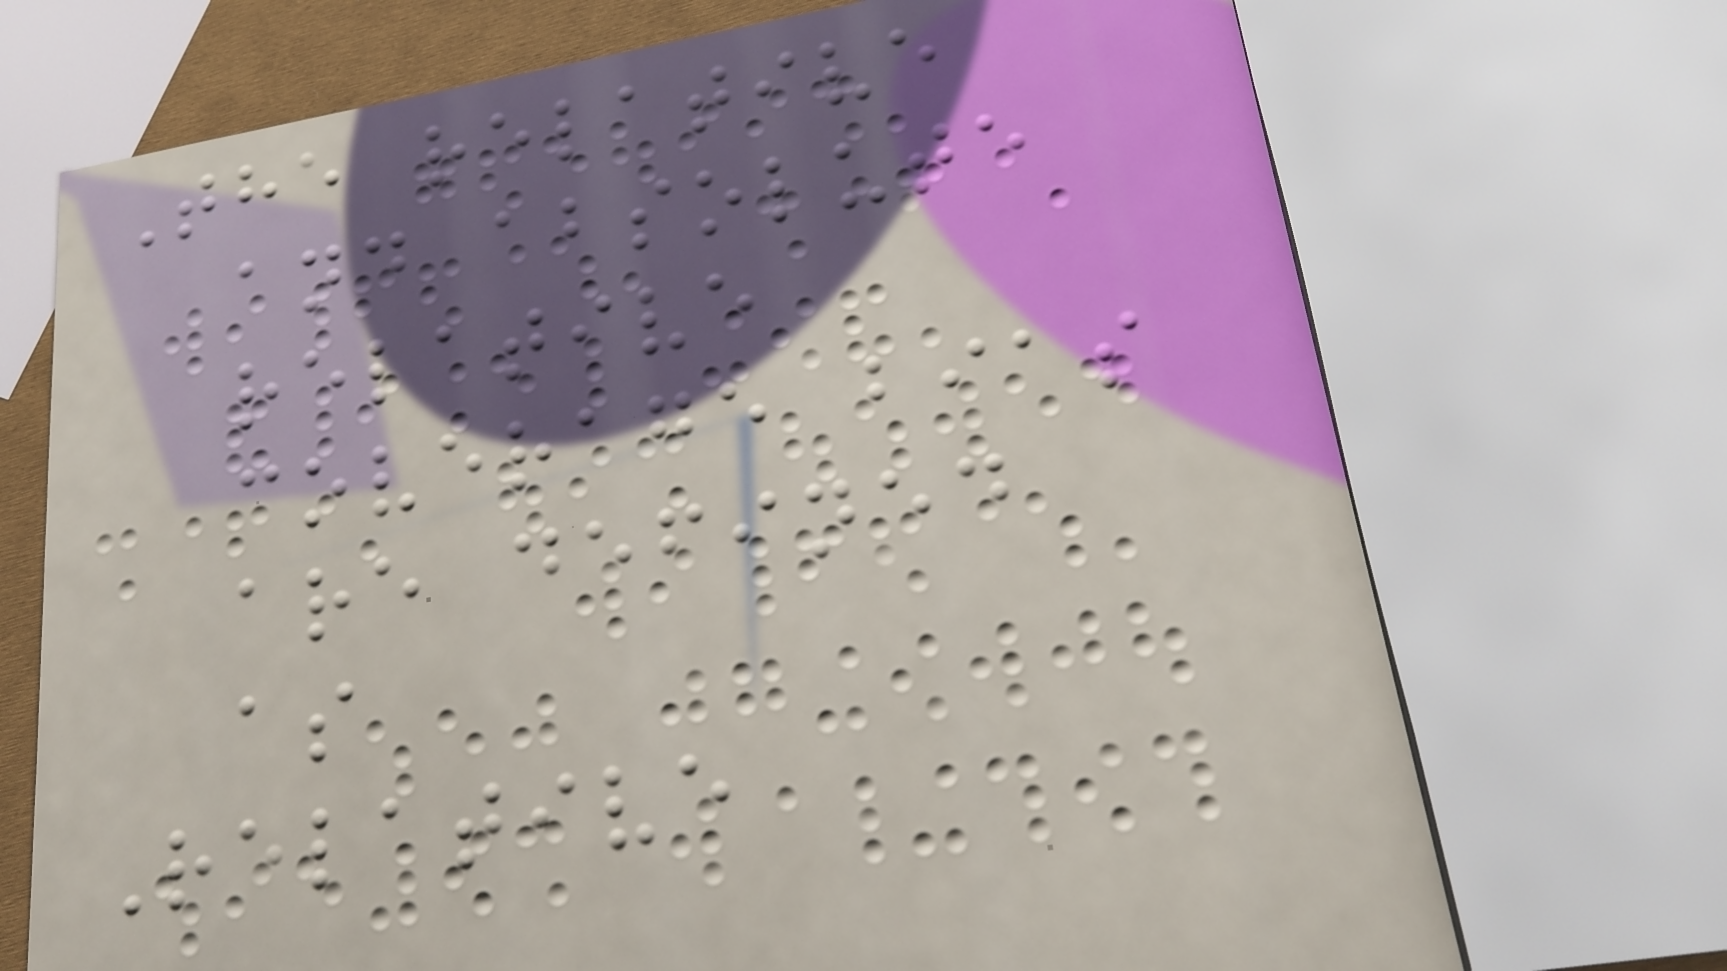The relative
and absolute
relative
coverage bias
are defined
as
Relative
